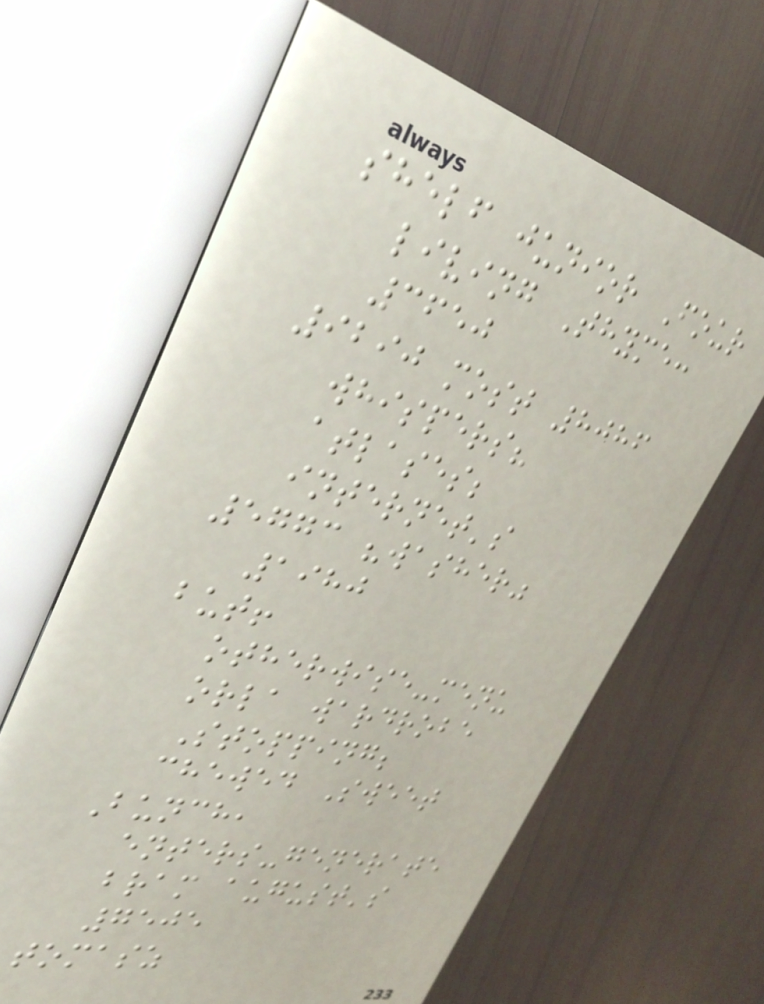shelf junior Four
living Thyme:
3650
9290 most 8086
whispers?
atlases;
internet's
5773 "washer"
1980
but!
otherwise-menu
orla wardrobe
Stopping;
chewed Sweet
Bunch,
enters-generate
bram august's
7505
tomasz
